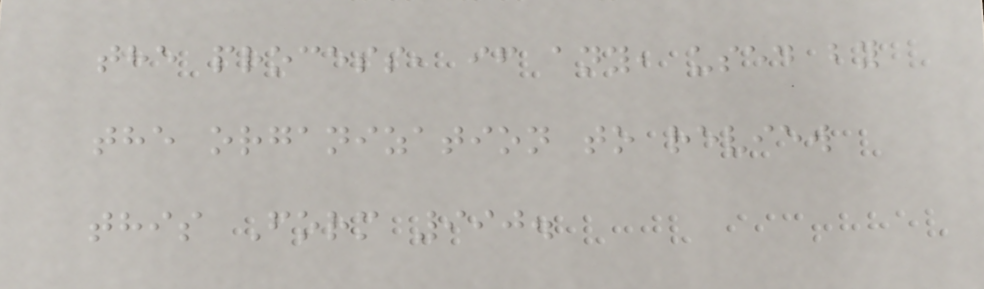the process, if any, used by
the organization to review
this Form 990.
